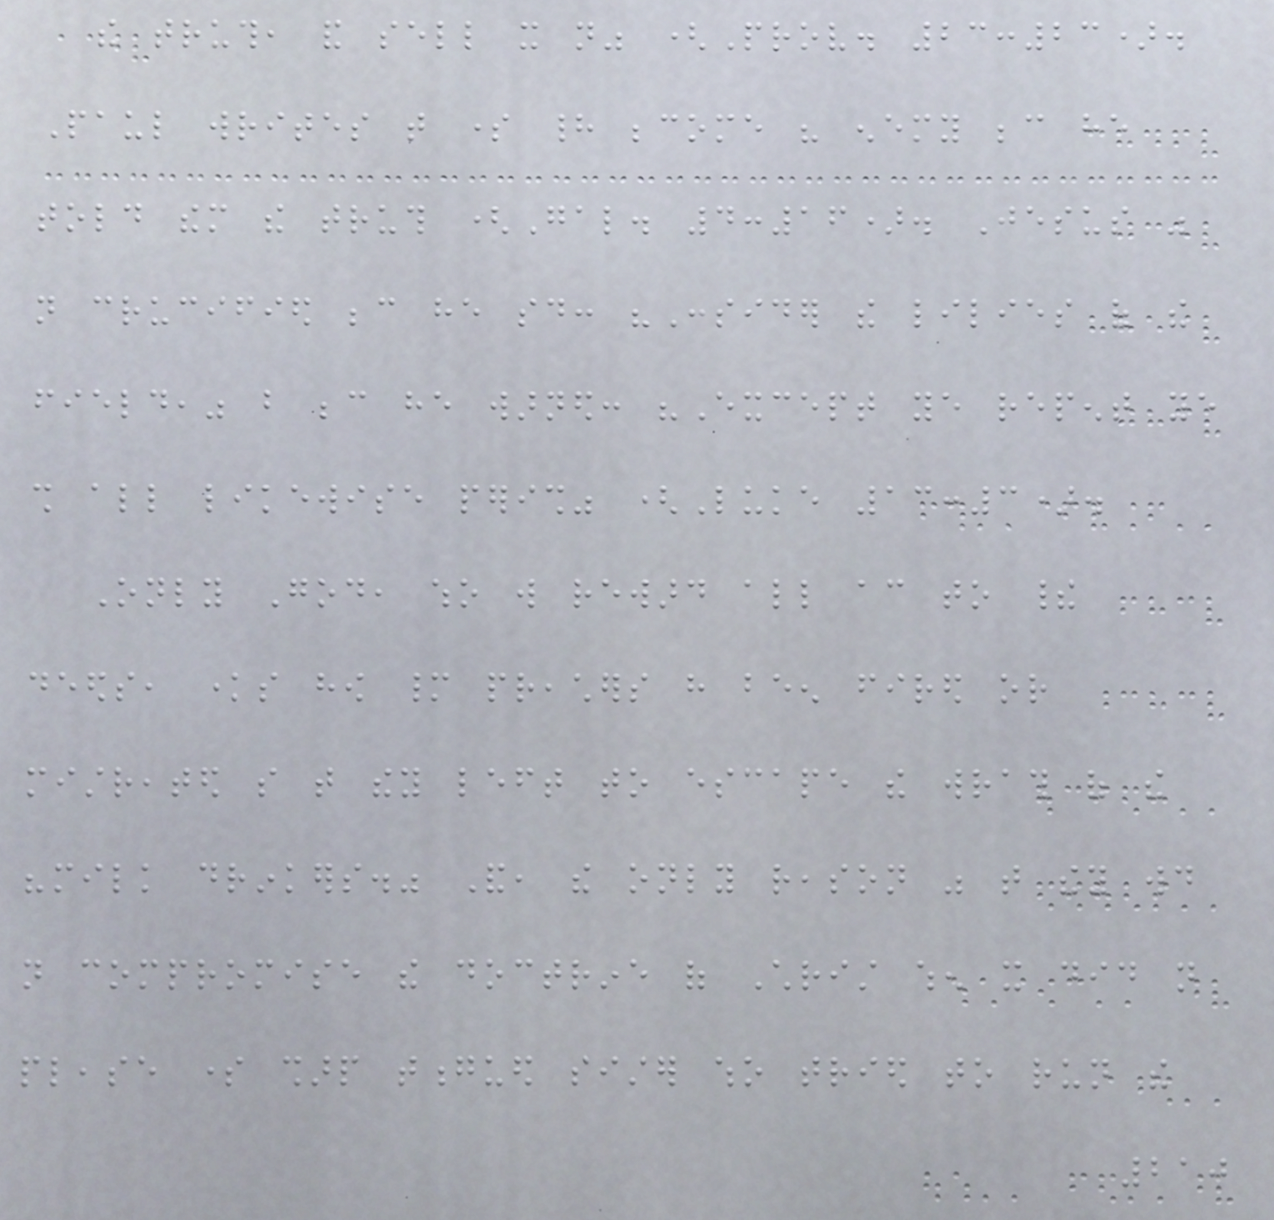the truth, and sell it not" (Prov. 23:23).
Paul writes that some had become his enemy because he
told them the truth (Gal. 4:16). Jesus was
not crucified because he said: "Consider the lilies of the
field," but because he warned: "Except ye repent ye
shall all likewise perish" (Luke 13:3).
Only God, who will reward all according to their
deeds, knows how many preachers have been fired or
mistreated so that they left to escape the wrath of the
"milk drinkers." And, the only reason was that they would
not compromise the doctrine of Christ when it did not
please some sharp tongued sister who tried to run the
210
